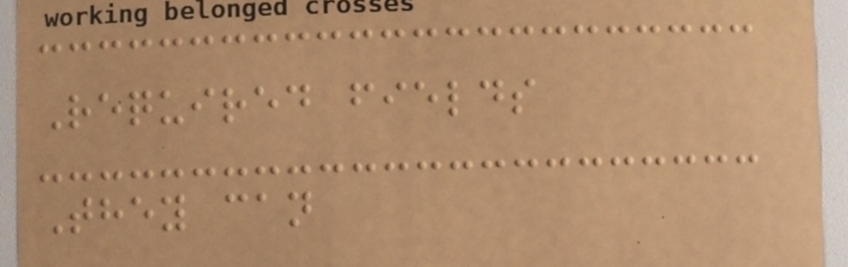Required fields
They can
